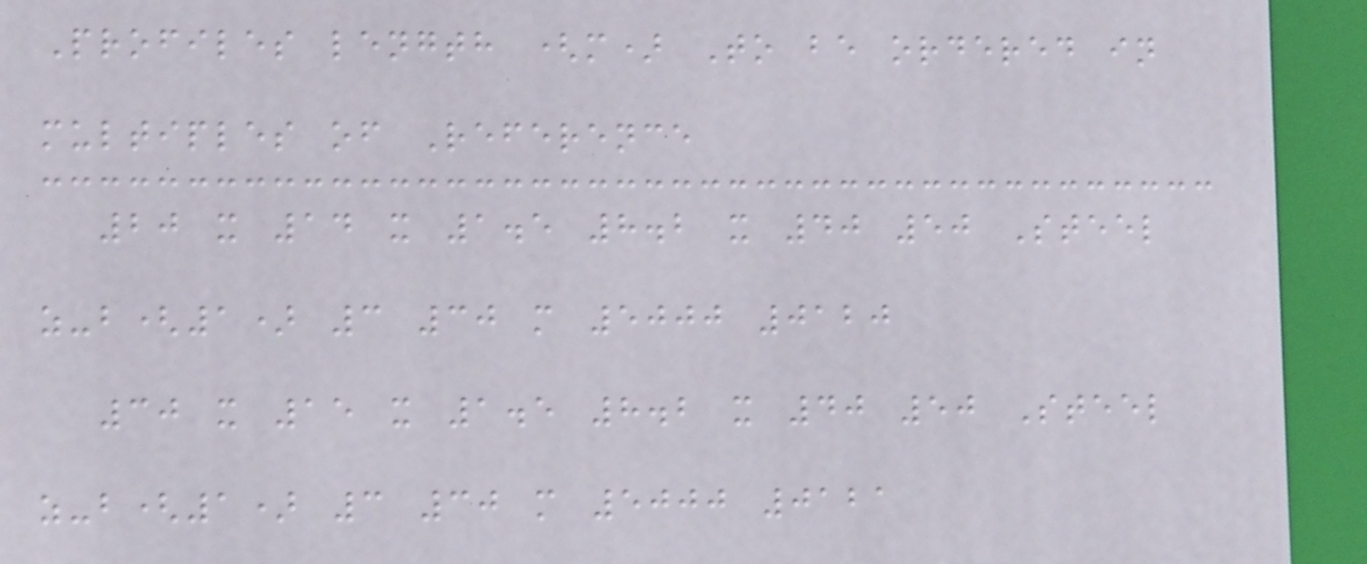Profiles length (m) To be ordered in
multiples of Reference
20 x 14 x 1.5 8.2 x 40 50 Steel
z-b(1) 3 30 m 5000 0120
30 x 15 x 1.5 8.2 x 40 50 Steel
z-b(1) 3 30 m 5000 0121
